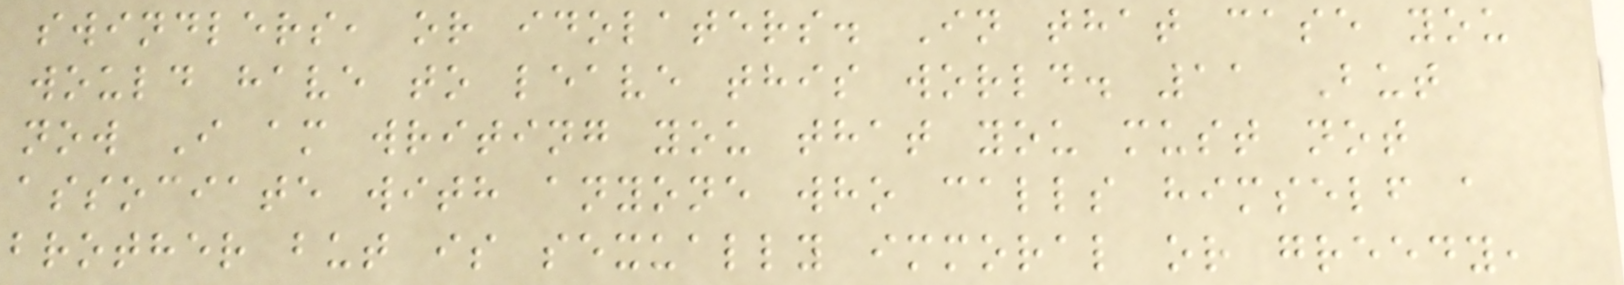swindlers, or idolaters. In that case you
would have to leave this world. 11 But
now I am writing you that you must not
associate with anyone who calls himself a
brother but is sexually immoral or greedy,
